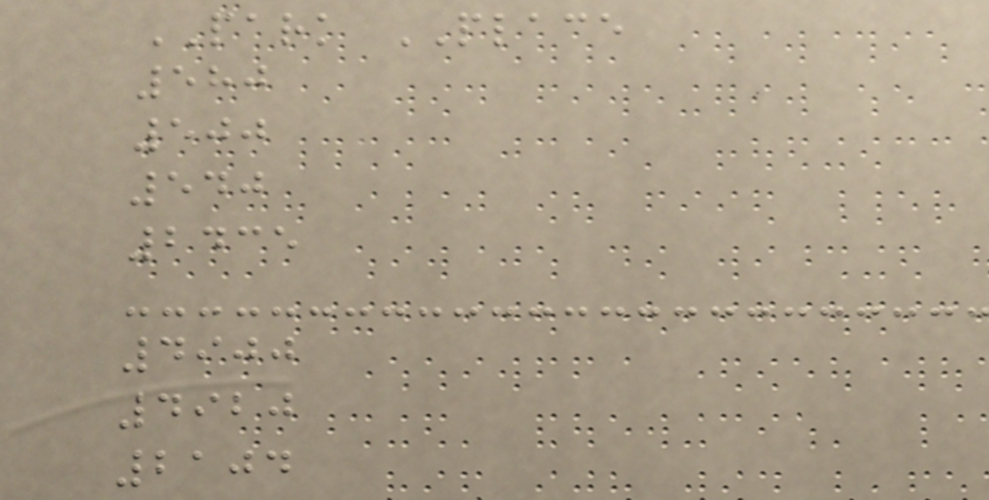PARK PLACE
580
500
540
2435
4900
4920
2104
